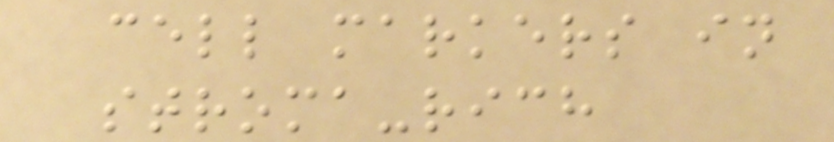cell markers in
stroma-rich
